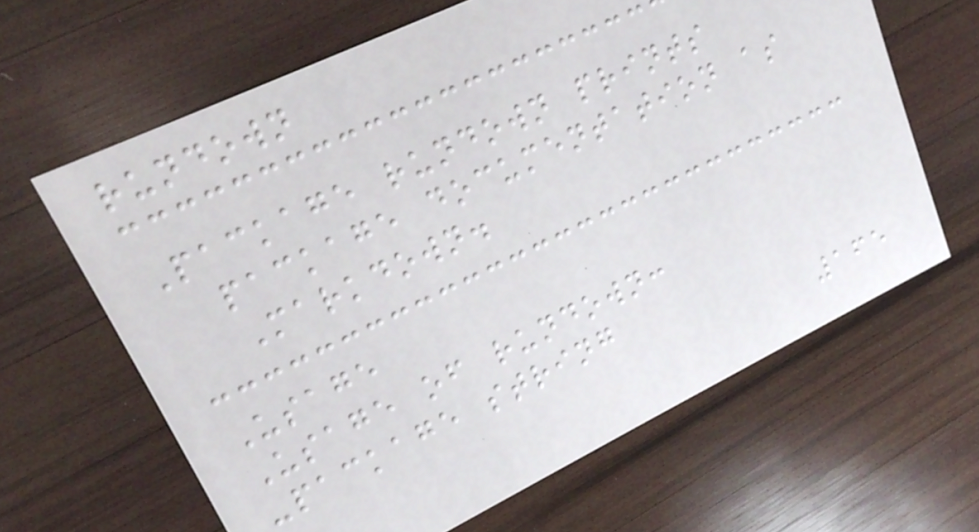rundown
Package rundown prints
package documentation as
Markdown.
Usage
Usage of rundown:
-package string
165
